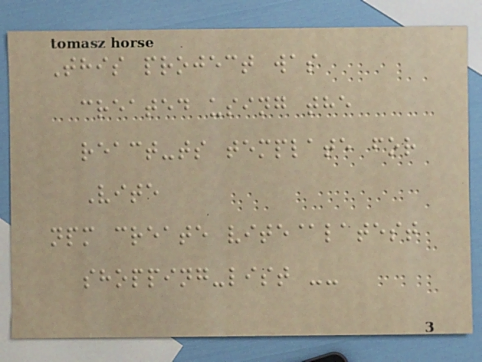This project was
created using the
react-ts template for
Vite
npm create vite@latest
shopping-list --
